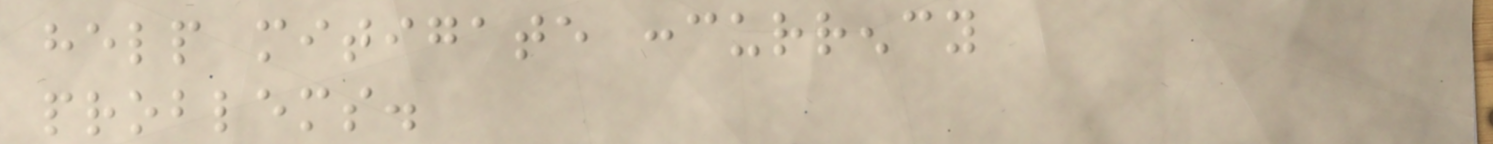help mitigate concurrency
problems.
